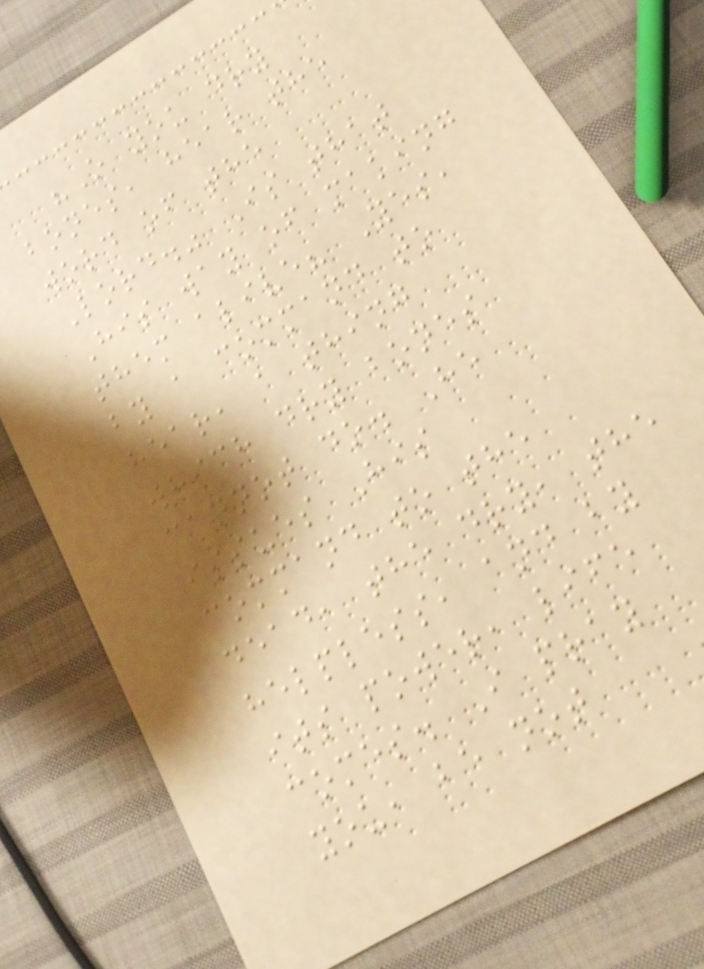"O you dry
bones, hear the
word of the
Lord." Is that
His way of making
them alive? Yes,
by a command to
hear, a thing
which dry bones
cannot do. He
issues His
command to the
dead, the dry, the
helpless, and by
its power, life
comes. I pray
you, be not
